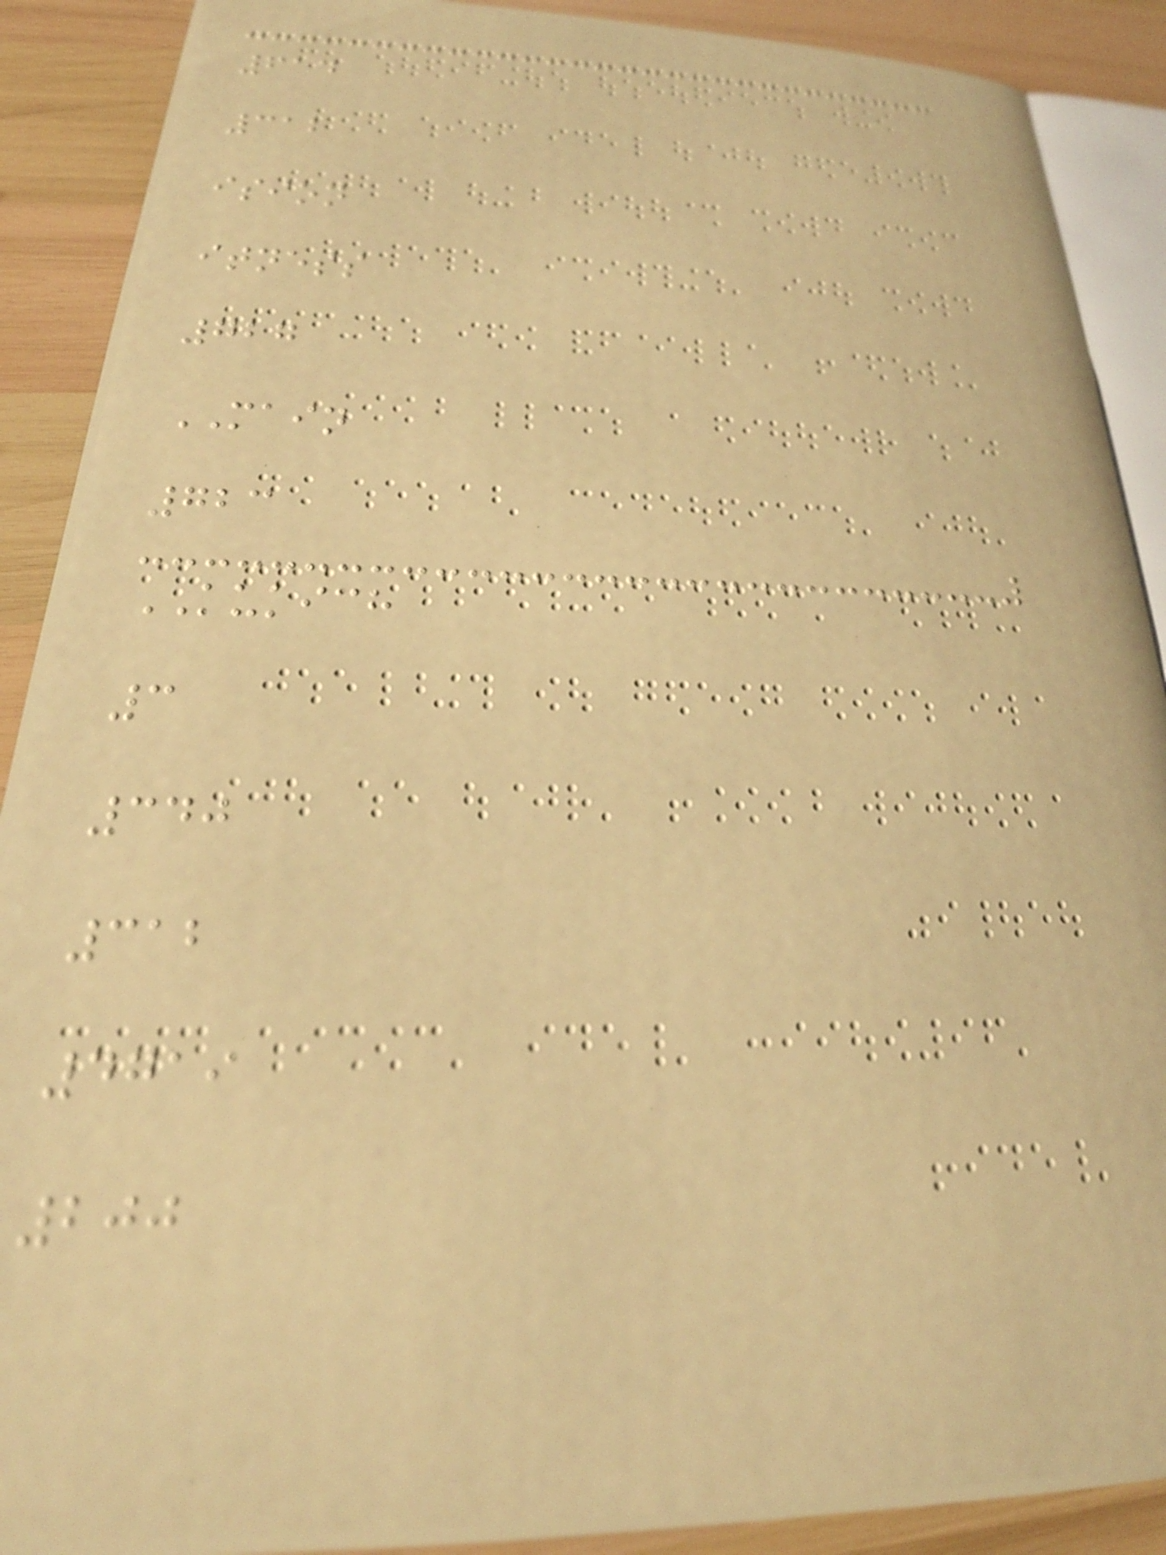614
312
ision
itness
727
MAIN
723
KUKICH
3
340
312
4719
200
